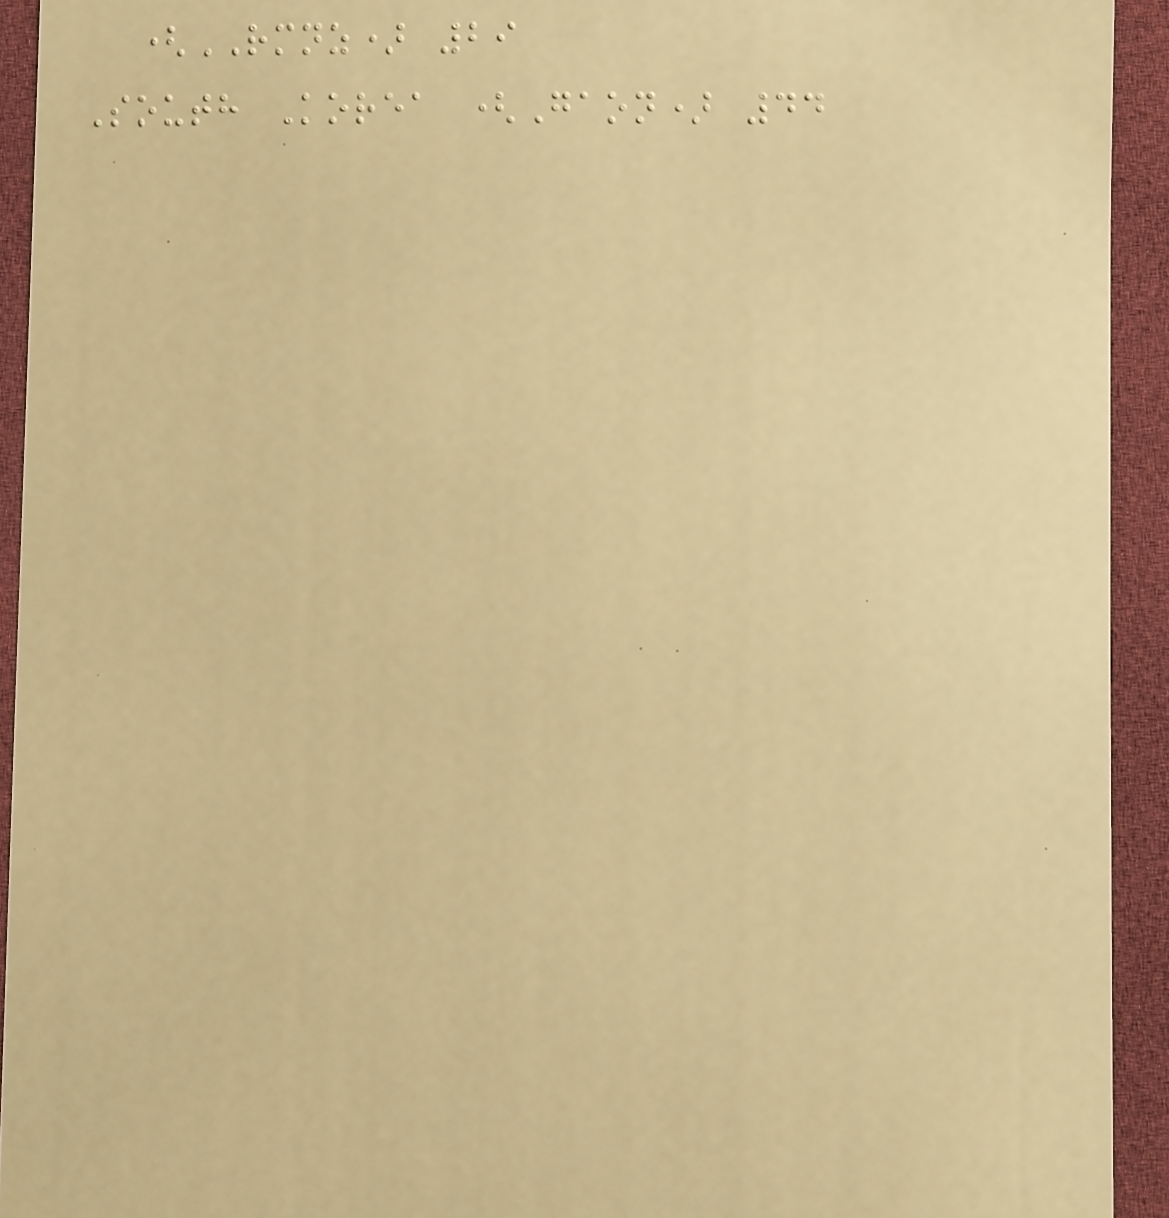(RMNZ) 29
South Korea (Gaon) 44
